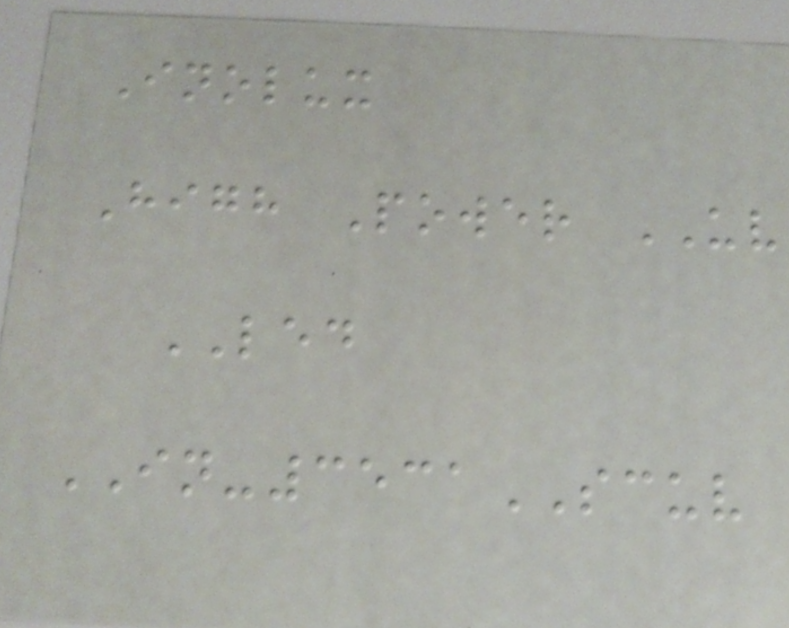Inolux
High Power UV
LED
IN-3531SCUV
